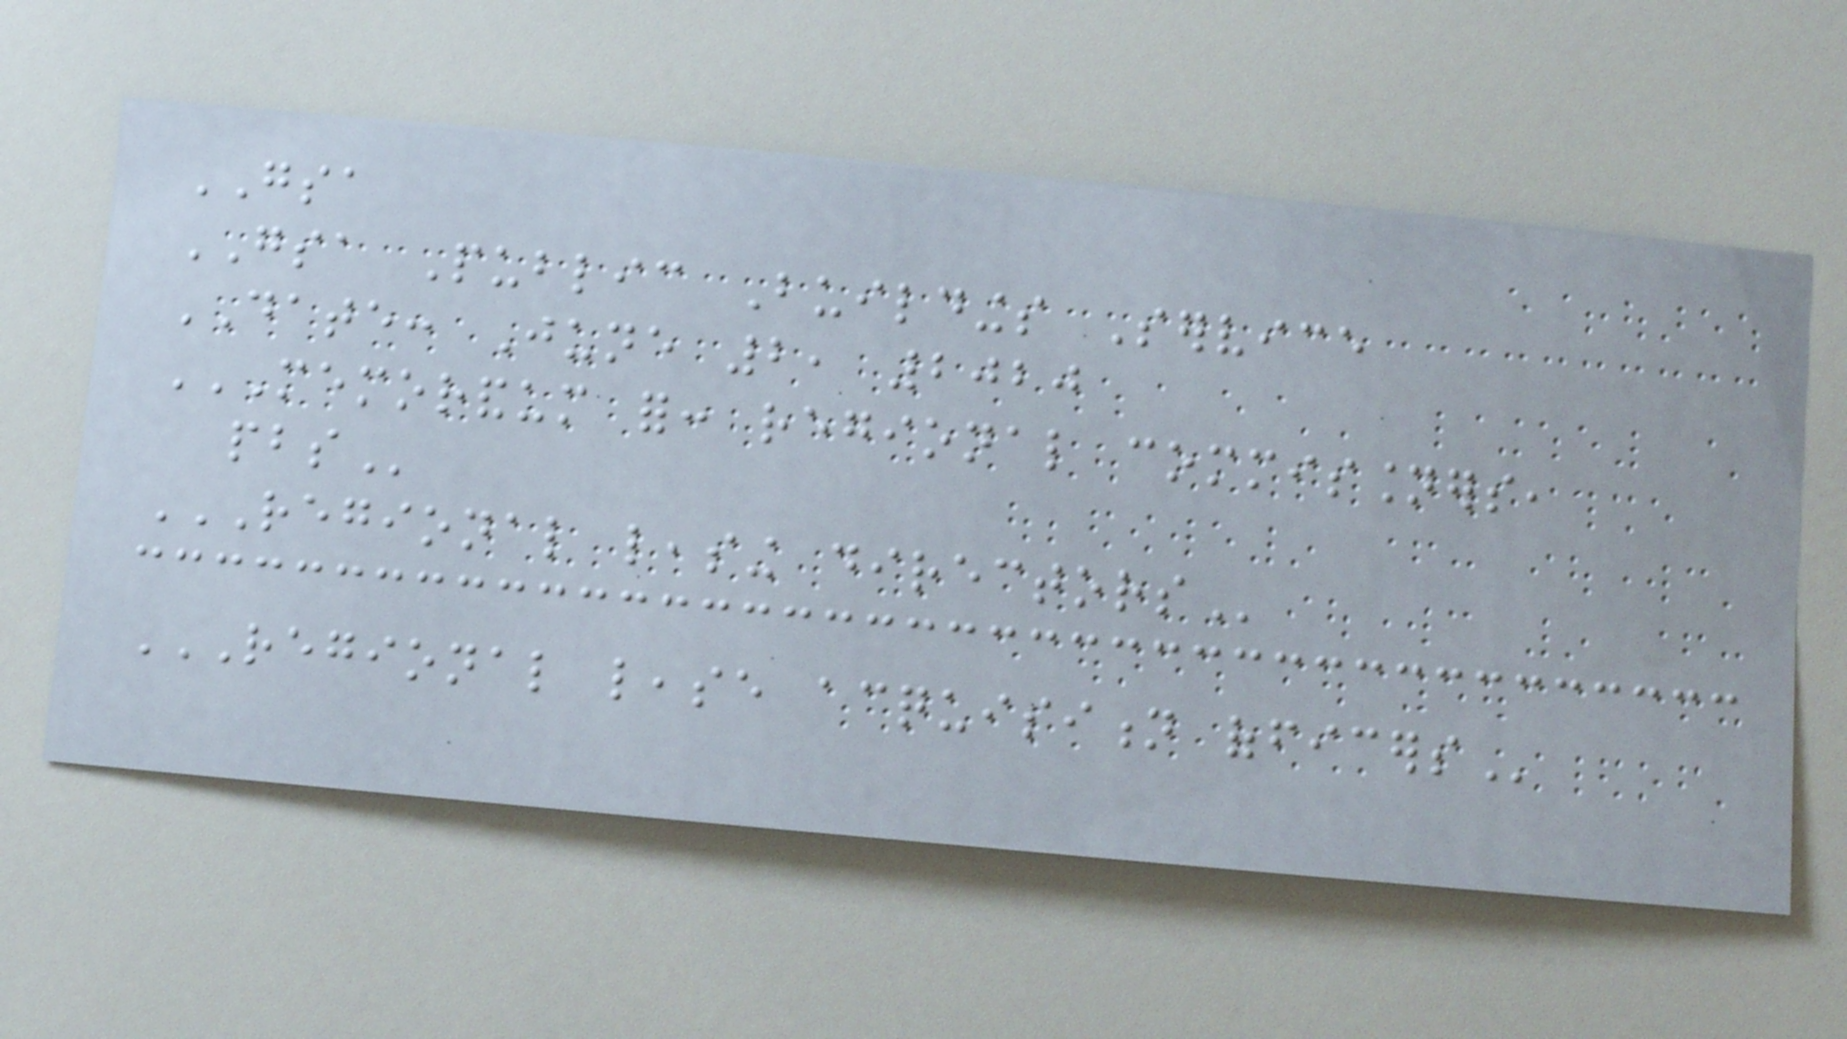GSA
GSA Public Buildings Service
DATE: June 2, 2020
MEMORANDUM FOR: REGIONAL COMMISSIONERS,
PBS
REGIONAL LEASING DIRECTORS
REGIONAL LEASE ACQUISITION OFFICERS
